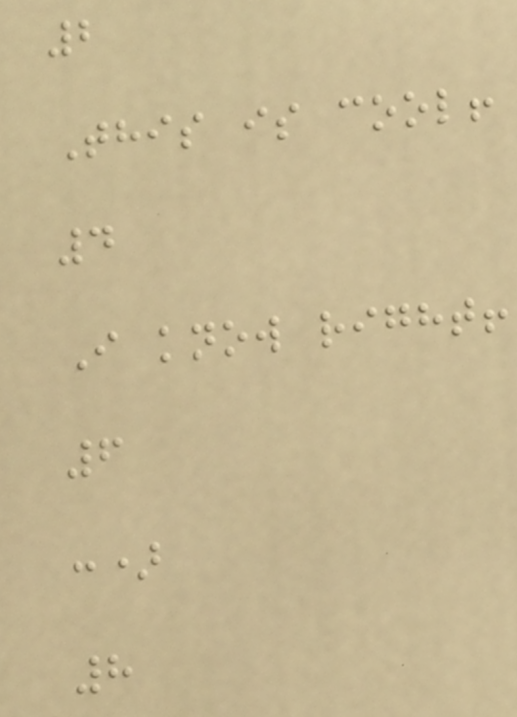2
This is cool!
4
I know right!
6
:)
8
